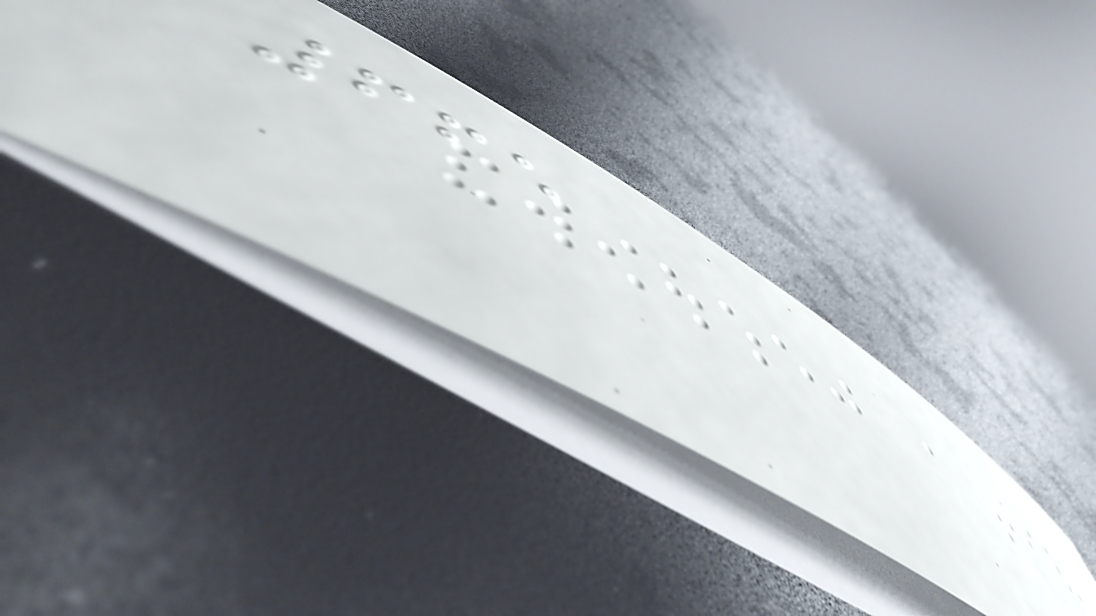665
